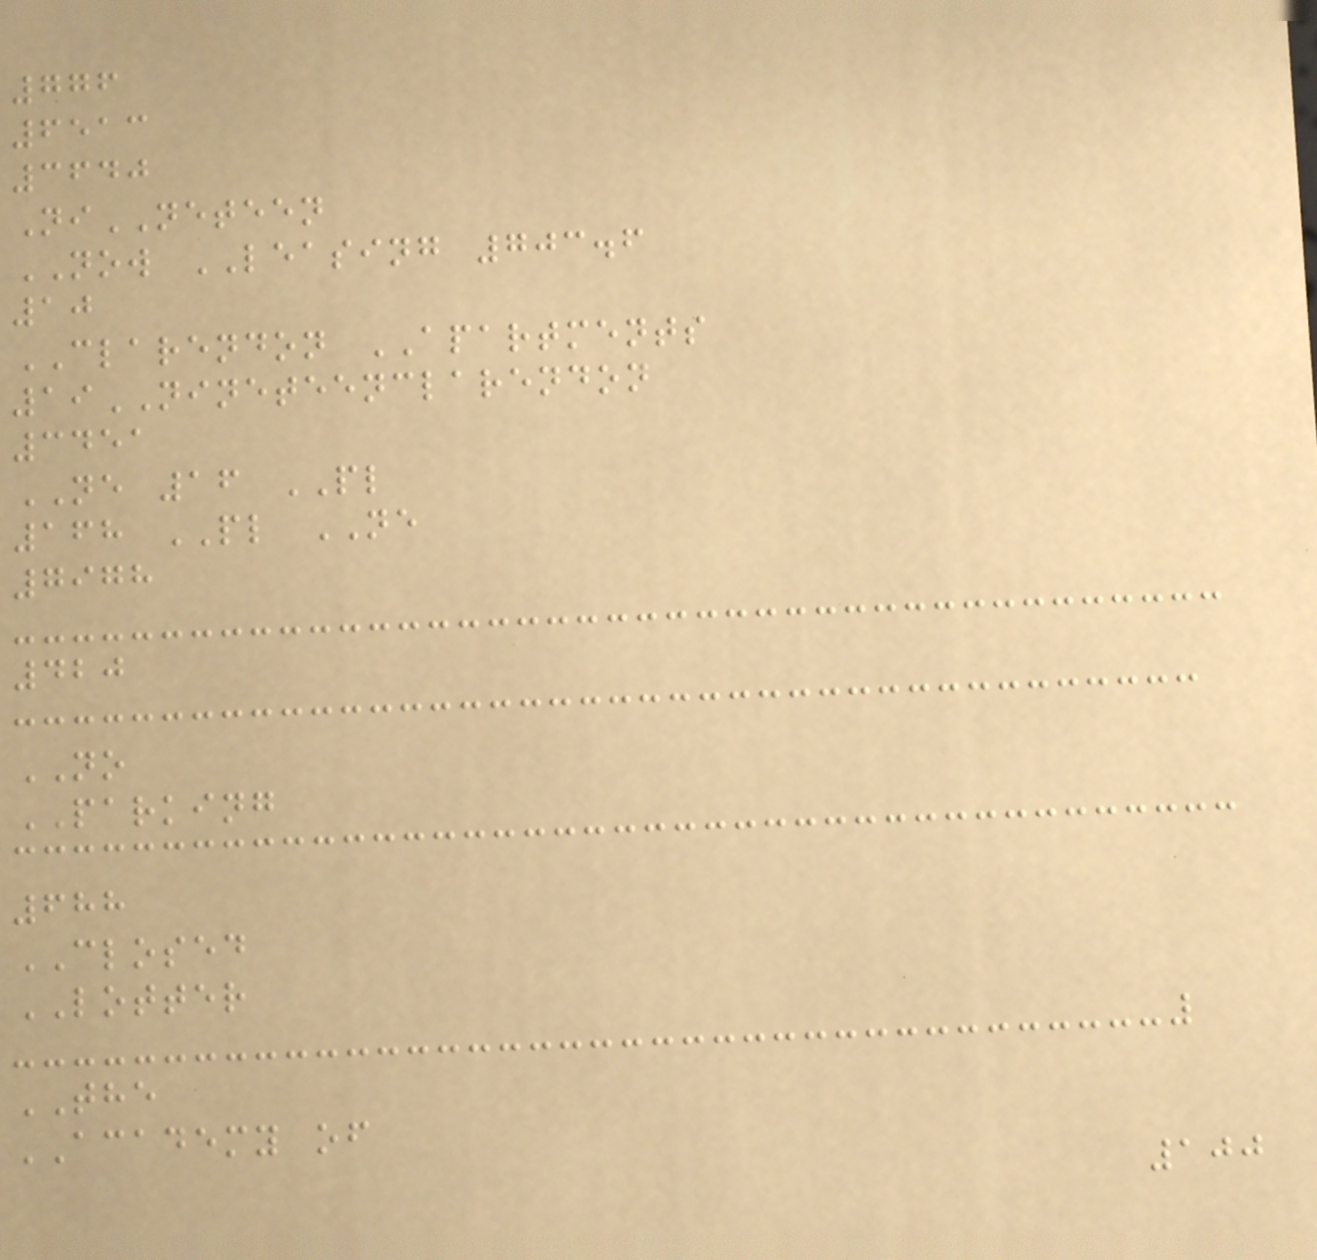776
6513
3640
NiNETEEN
NOW LEASING 703.6
10
CLARENDON APARTMENTS
19NINETEENCLARENDON
3451
NE 16 PL
168 PL NE
7978
420
NO
PARKING
688
CLOSED
LOTTER
THE
ACADEMY of
100
